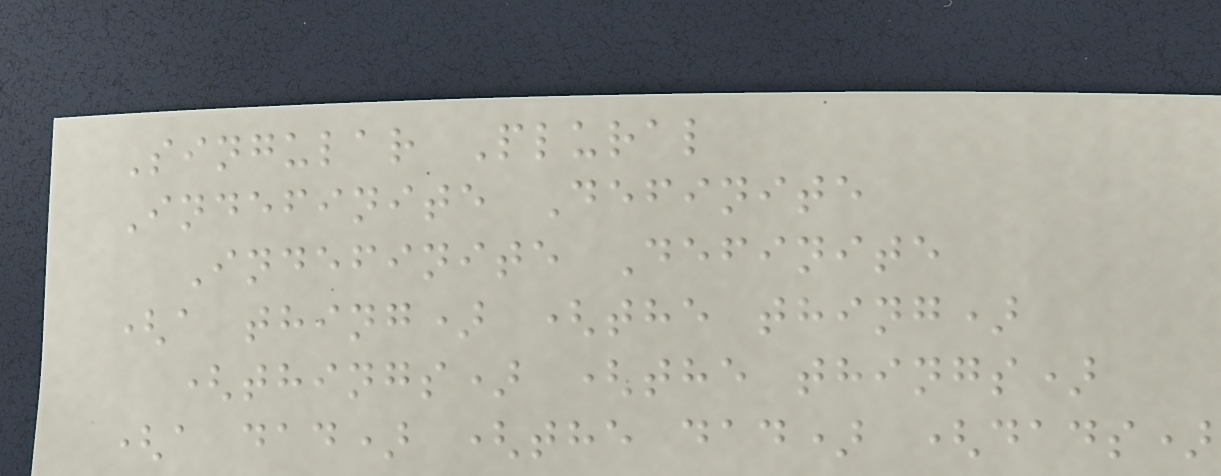Singular Plural
Indefinite Definite
Indefinite Definite
(a thing) (the thing)
(things) (the things)
(a dad) (the dad) (dads)
